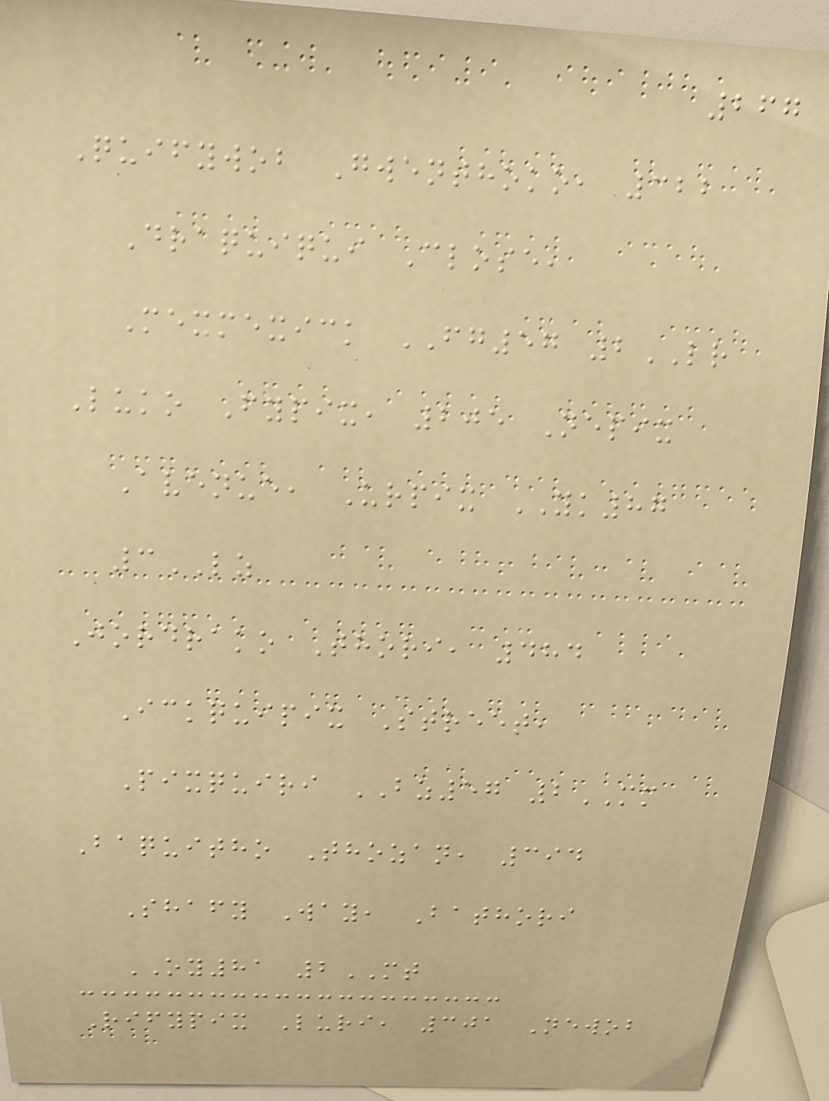267
Quifywob Gwenthoko, 322
Draquiqui Close,
Mexmexick FG57 2LR
Luko Fypix, 205 Nepix
Avenue, Urpix YK87
3LZ
Jordrako Thori, 484
Ickquipix Street,
Pixquiri BZ57 2MM
Baquitho Thozan, 394
Shafy Way, Bathori
OY81 2MT
Rifypix Luri, 301 Newob
